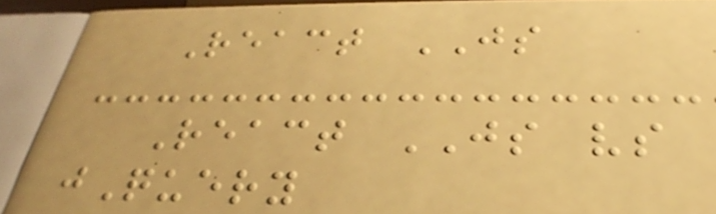React JS
React JS vs
jQuery
